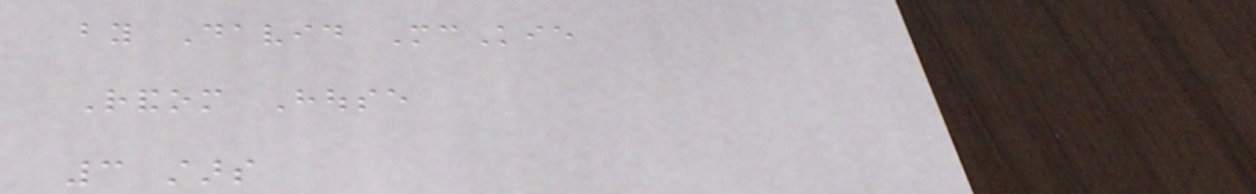by David McKie
Random House
3 stars
